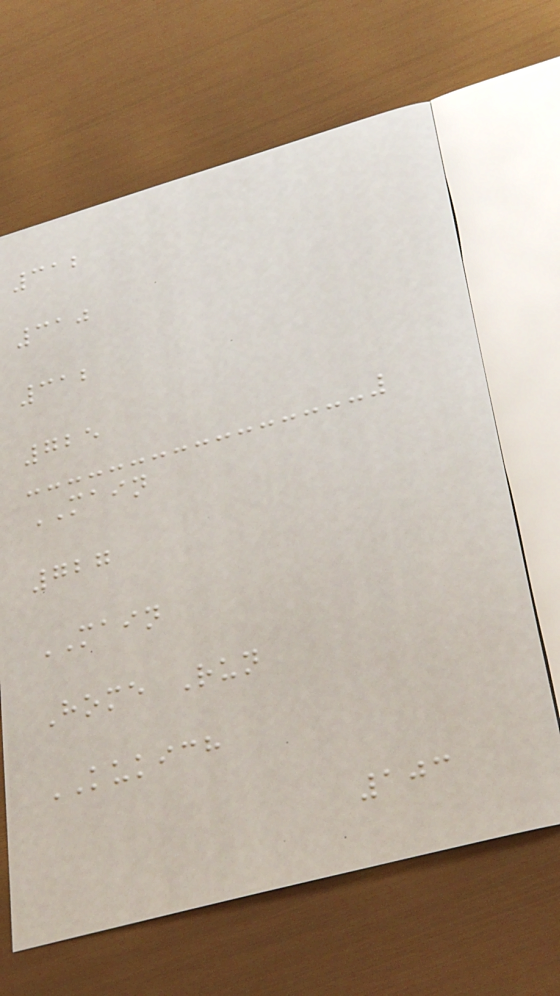312
310
312
725
MAIN
727
MAIN
Home Run
KUKICH
103
